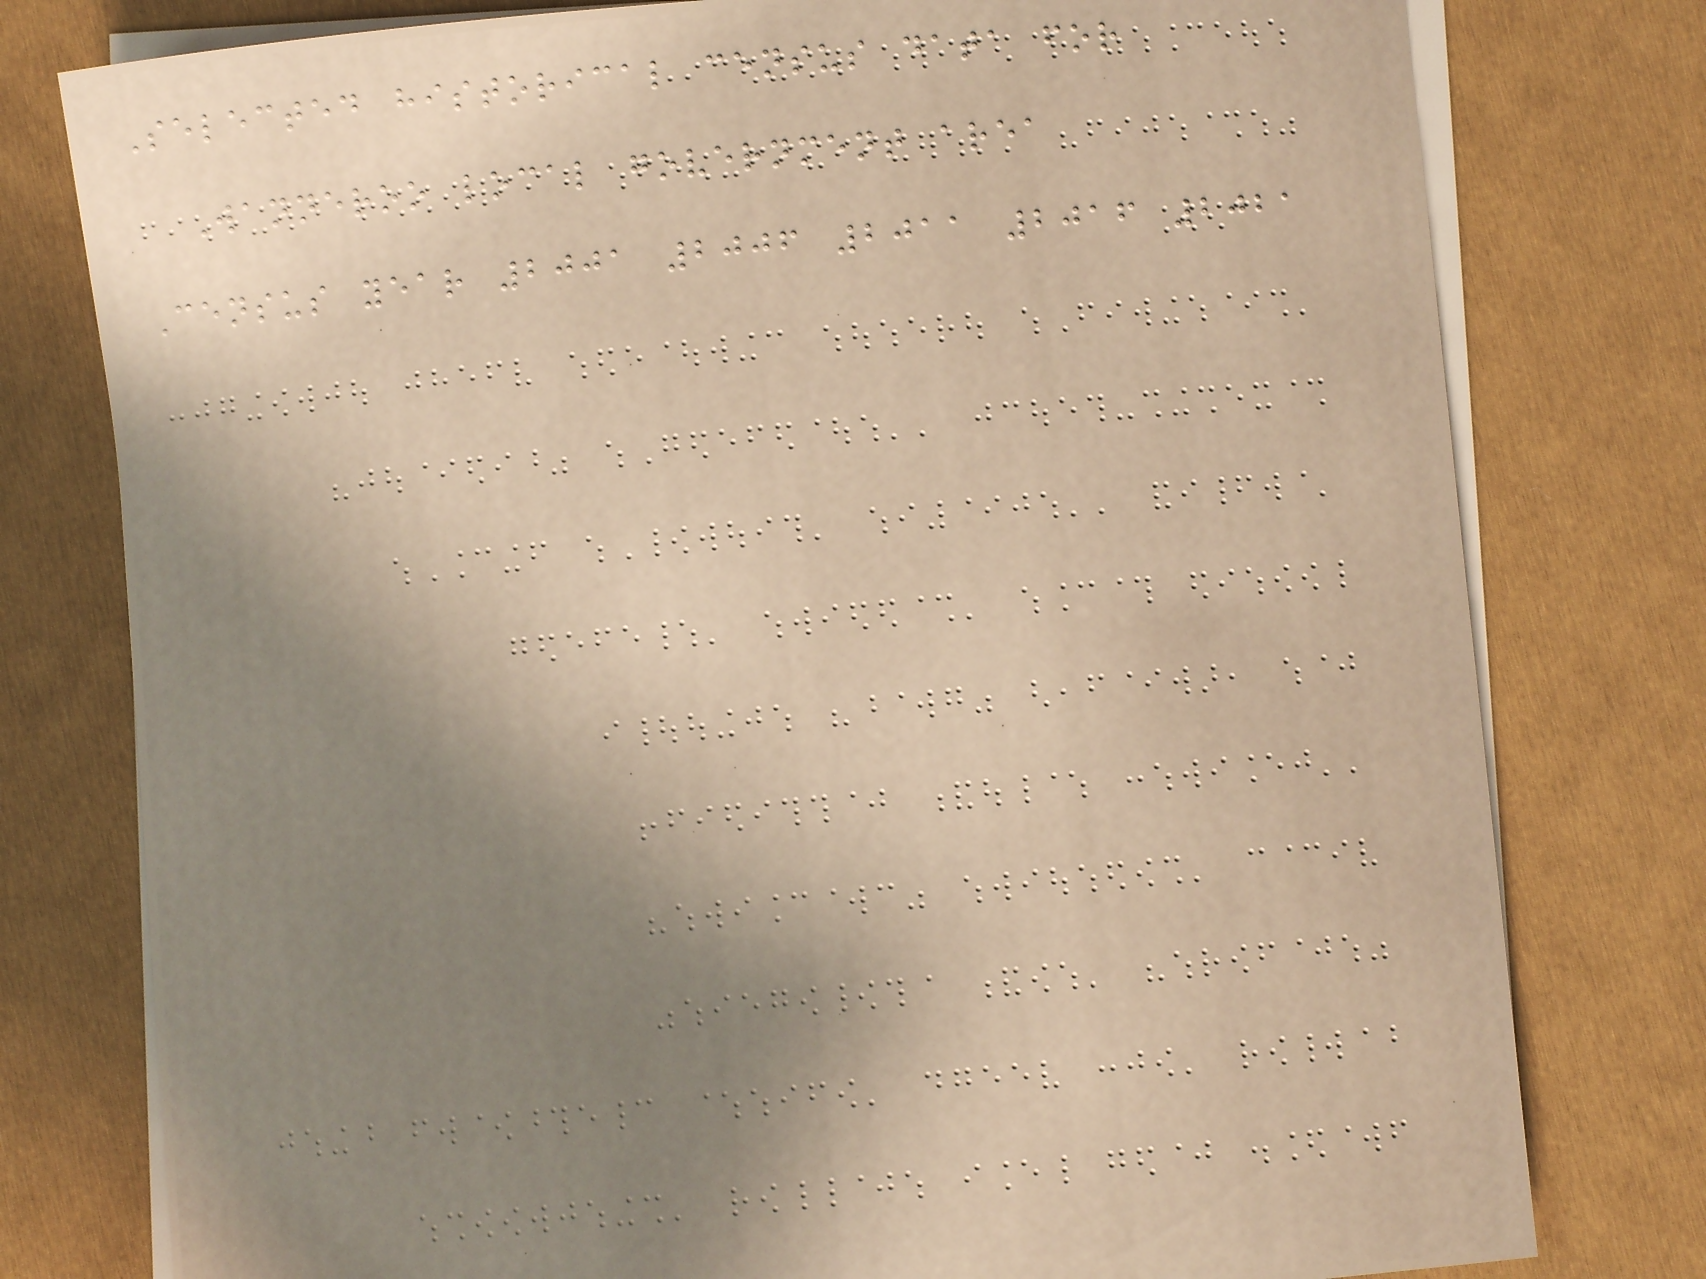Selected historical census data for
Wanneroo local government area
Census year 2001 2006 2011 2016 2021
